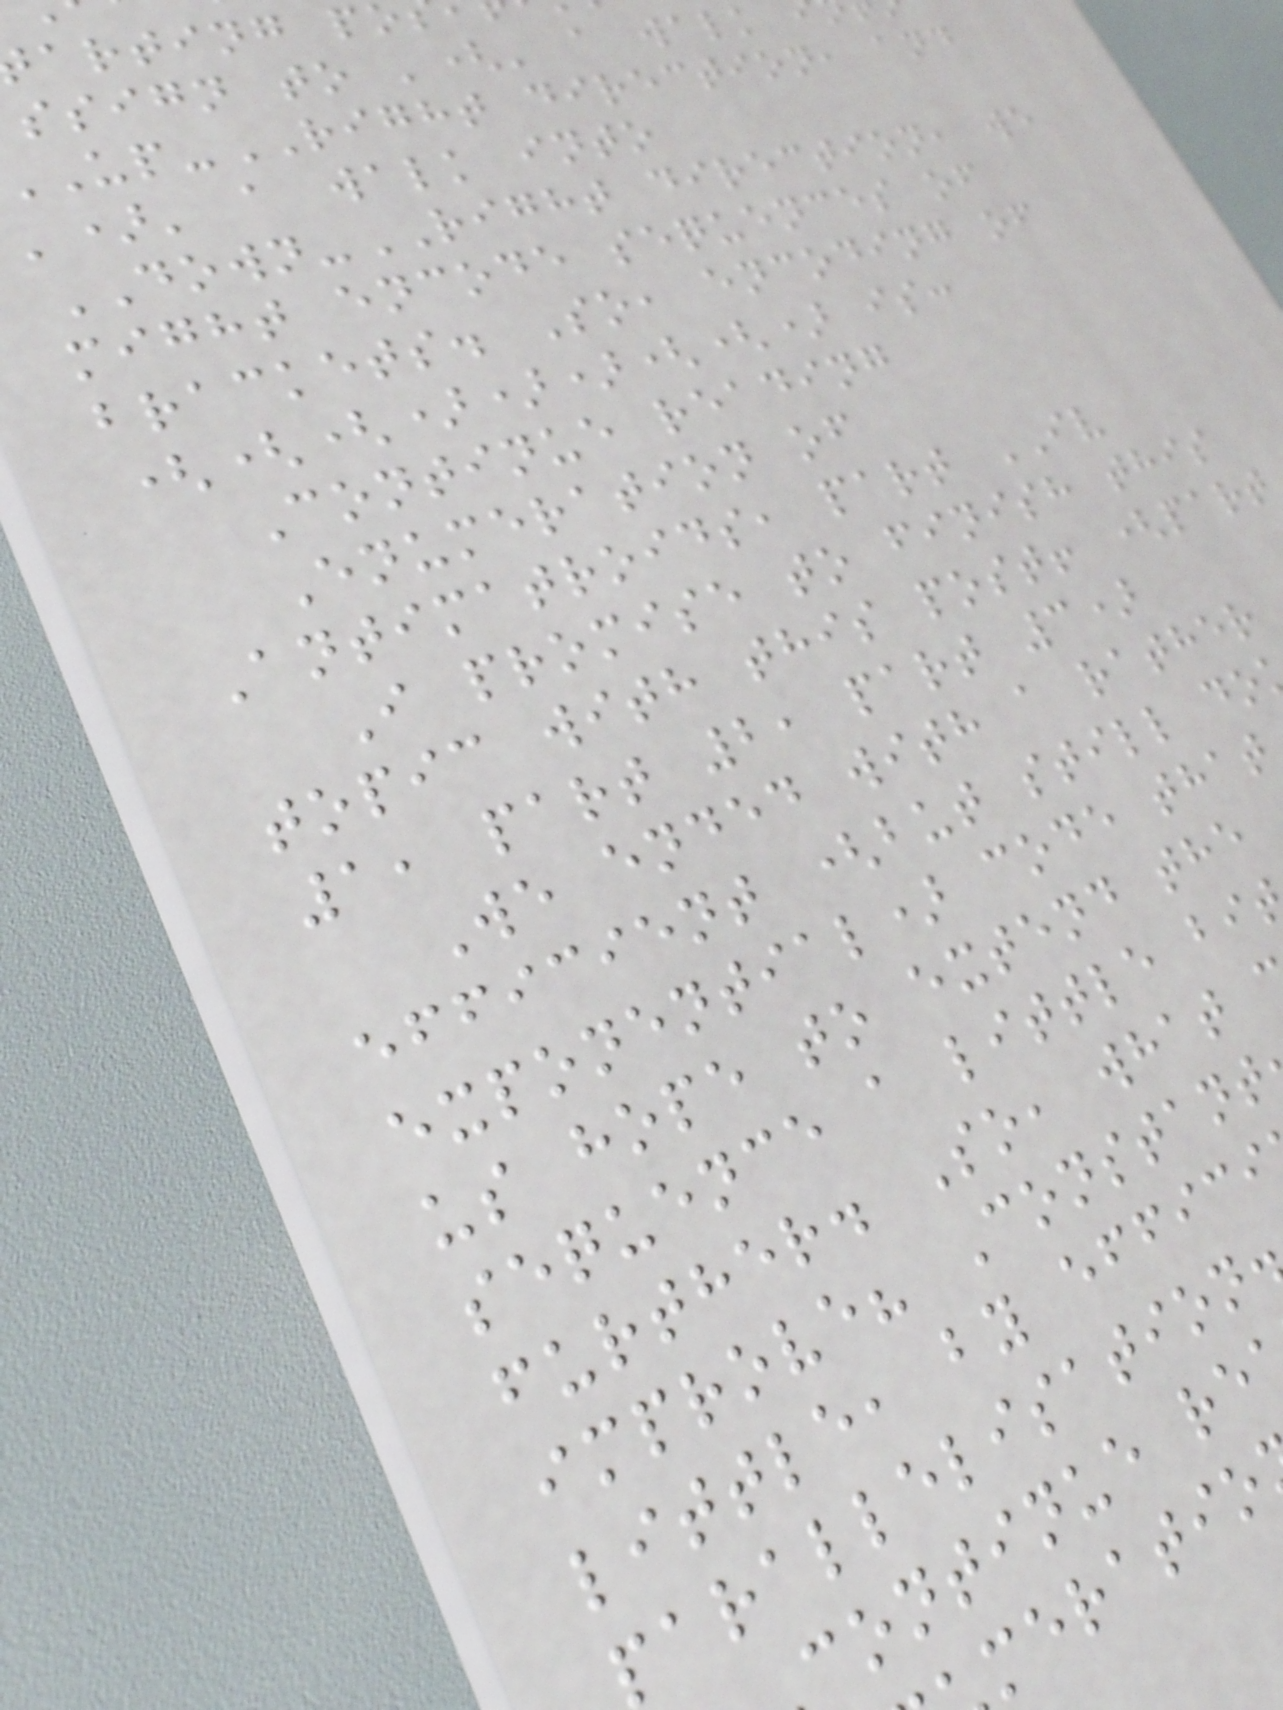arting p
ssign to '(' a walk
-RIGHT direction, and
')' a walk into
DOWN-RIGHT direction, we
might encode sequences of
brackets. So, encoding of
((()))(() is:
Continue reading
Enumeration of
Antimatroids, part IV
I promise to finish this
topic with this post! (part
1, part 2, part 3)
We ended with a rather
efficient (but still do
exponential) code that
us hope to extend the
sequence a little bi
further. So, what
improve? Constant
little, by effici
parallelisation
continue re
